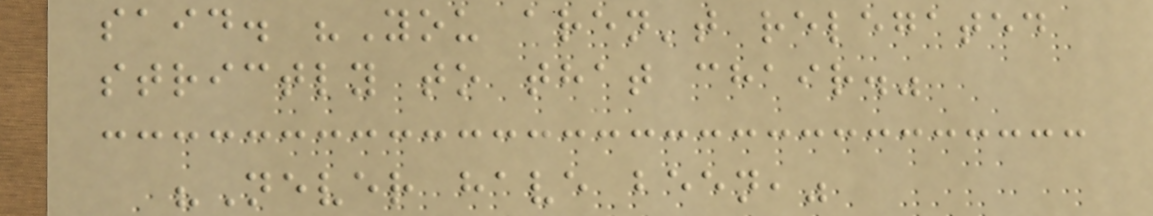said. "You aren't relegated
strictly to that chair."
"Never have been,"
